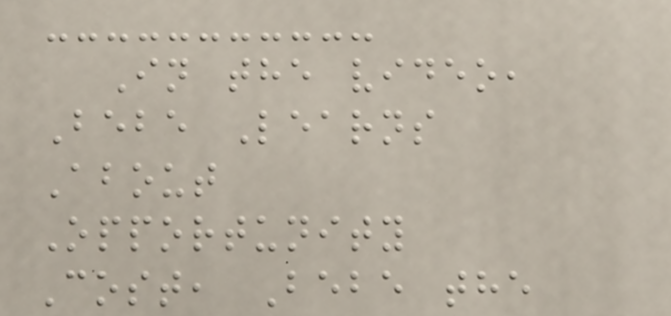In the video,
Bebe Learns
About
Opportunity
Cost, Bebe the
